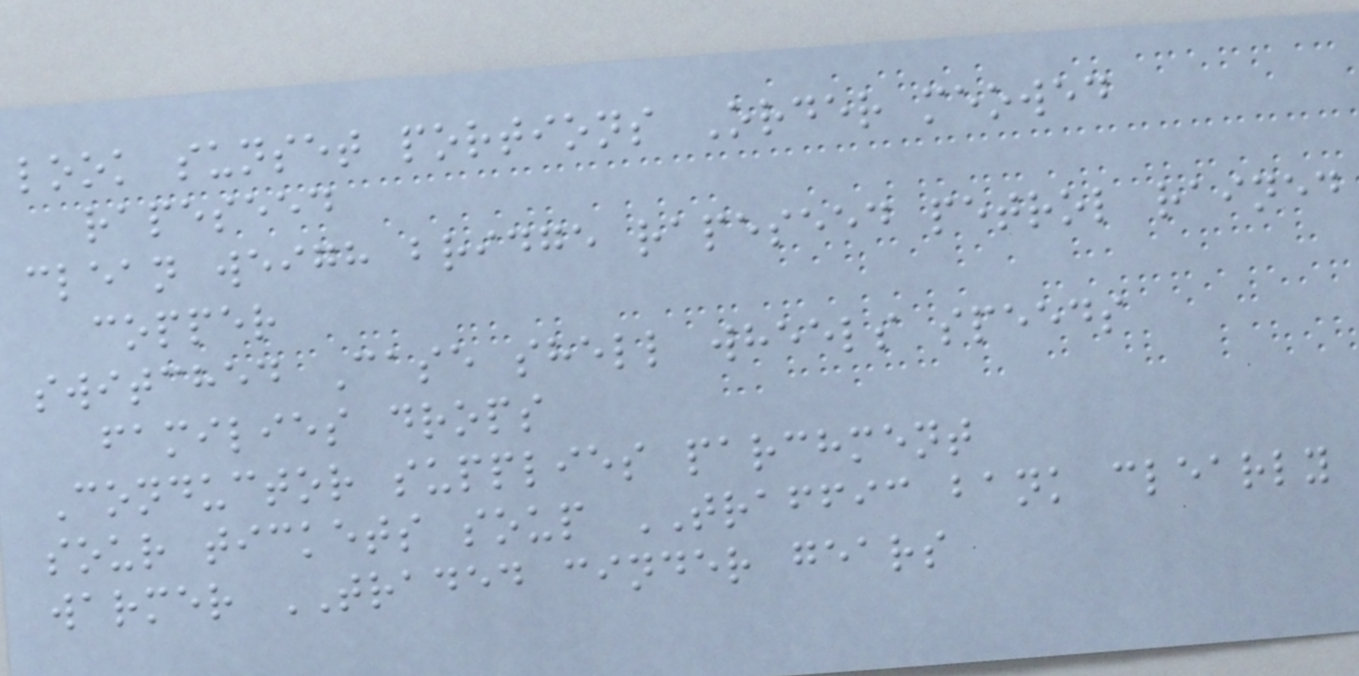look sunset portions Order meowed
rapeseed
clean weigh bridge rapeseed petrol rained
copper
switched Case shell wheels speeds
families drops
Conductor supplies parchment
sour tickets soup TRAFFIC bank clearly
warmer TRADED cinder gears
